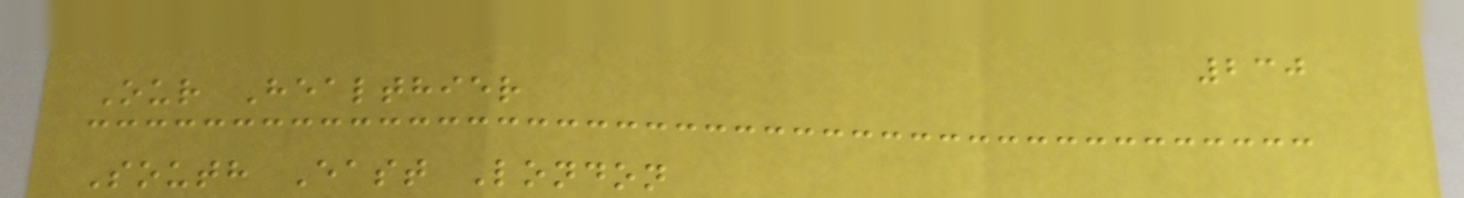230
Our Healthier
South East London
